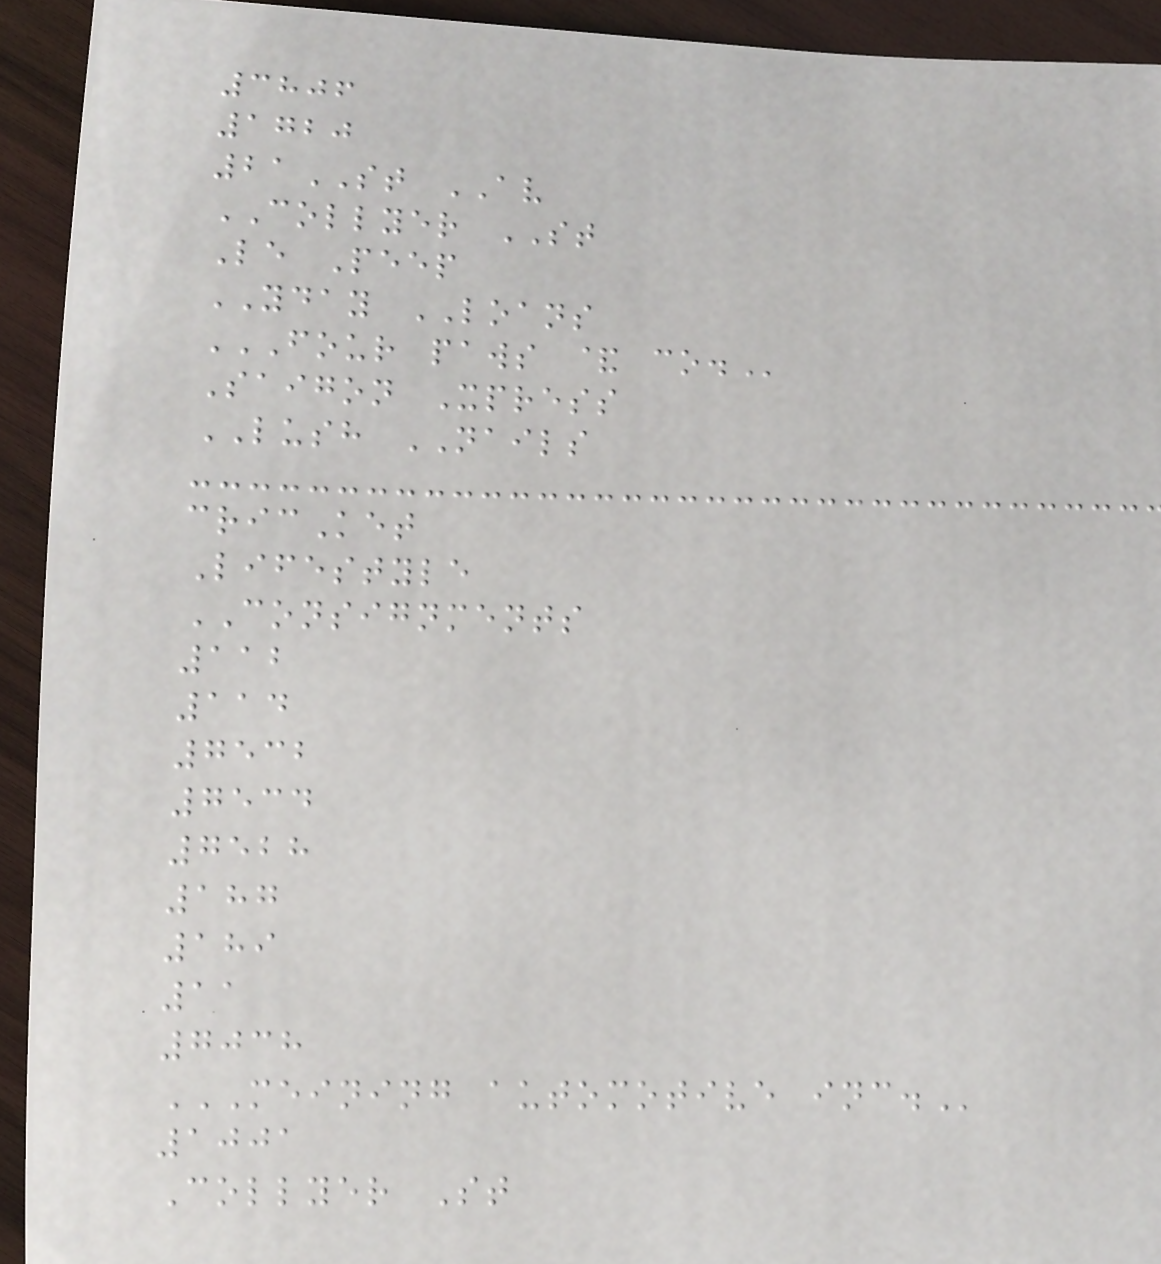3806
1720
21ST AV
COLLYER ST
Le Peep
YDAY LOANS
FOUR PAWS & CO.
Saigon Xpress
LUSH NAILS
cricKet
Lifestyle
CONSIGNMENTS
112
114
7532
7534
7528
187
189
11
7038
MEINING AUTOMOTIVE INC.
1001
Collyer St
